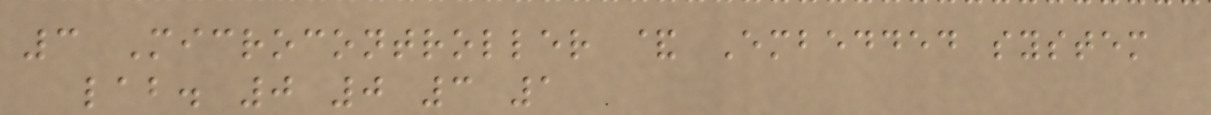3 Microcontroller & Embedded system
lab. 0 0 3 1
